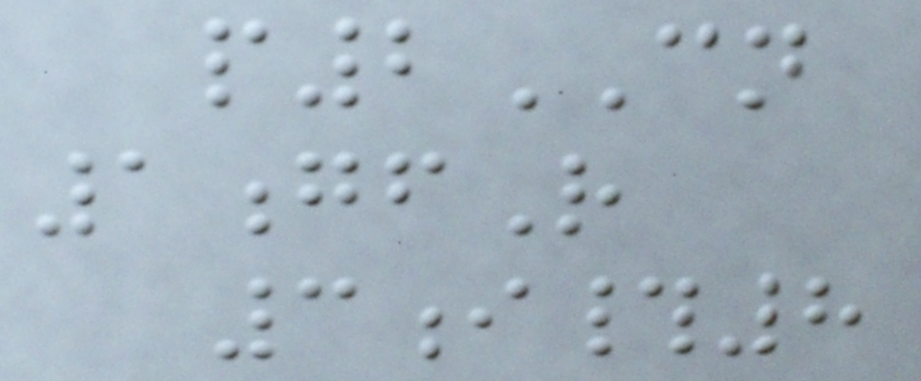p2CN
1gfR
3i#8
